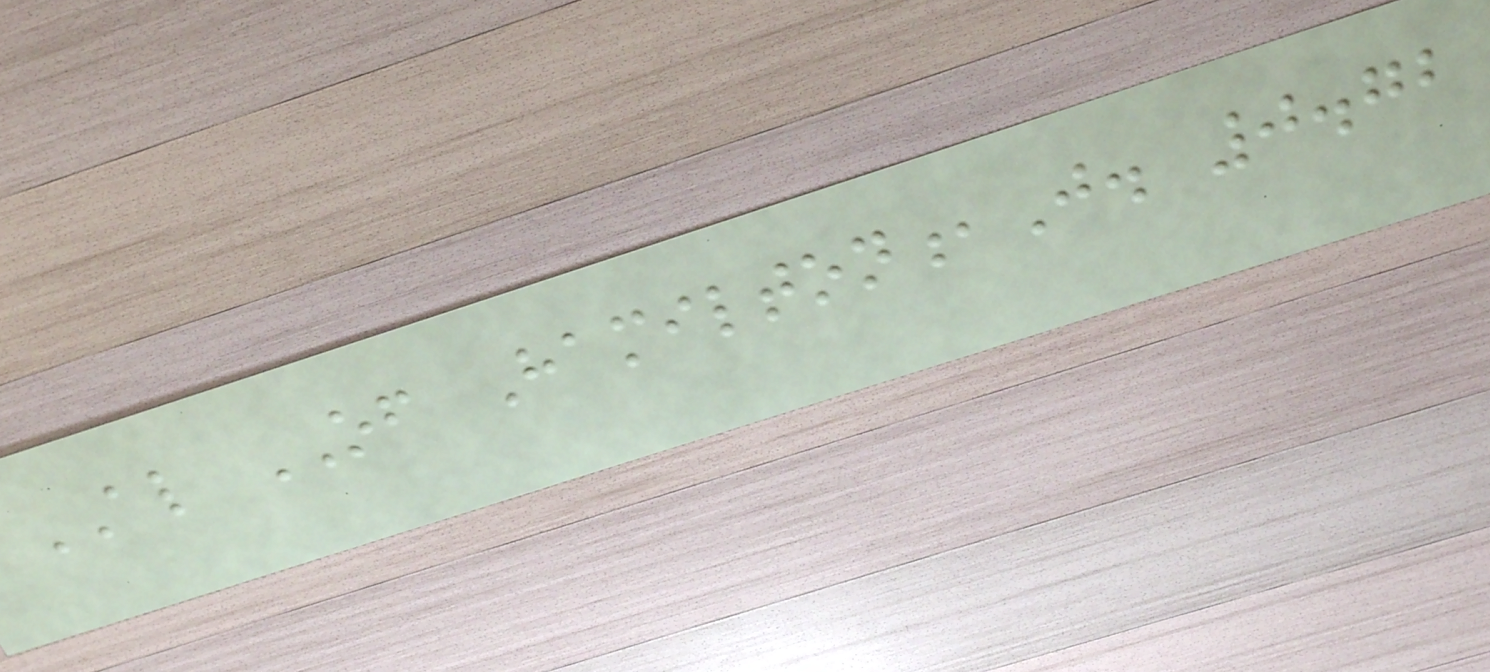AL OF Hamilton,J. 0.72
